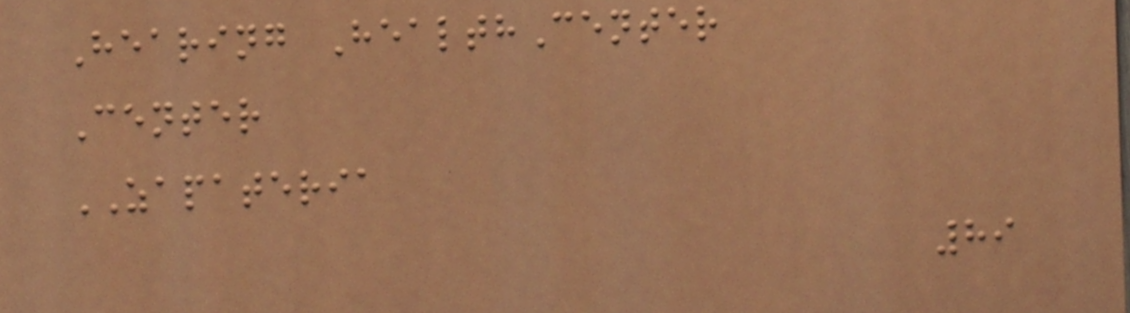Hearing HealthCenter
Center
ZAPATERIA
89
